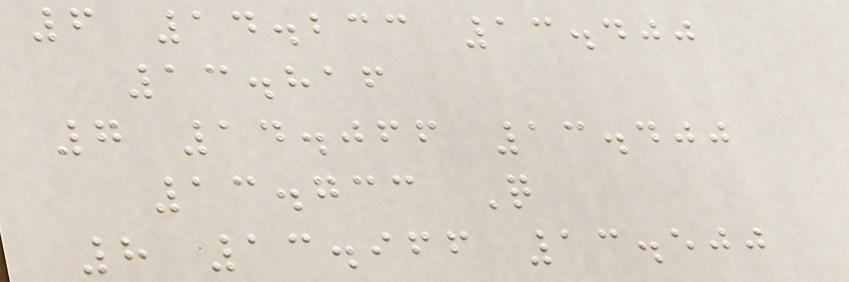6 14.233 13.400
13.816
7 14.066 13.400
13.733 Q
8 13.966 13.500
